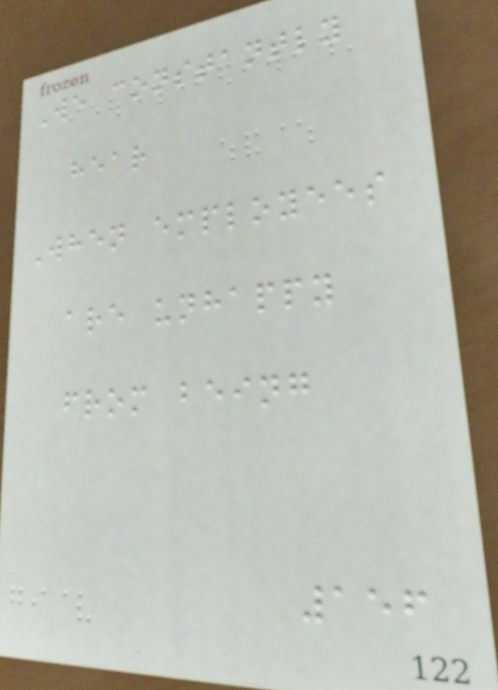We constantly
hear
When employees
are unhappy
from being
156
